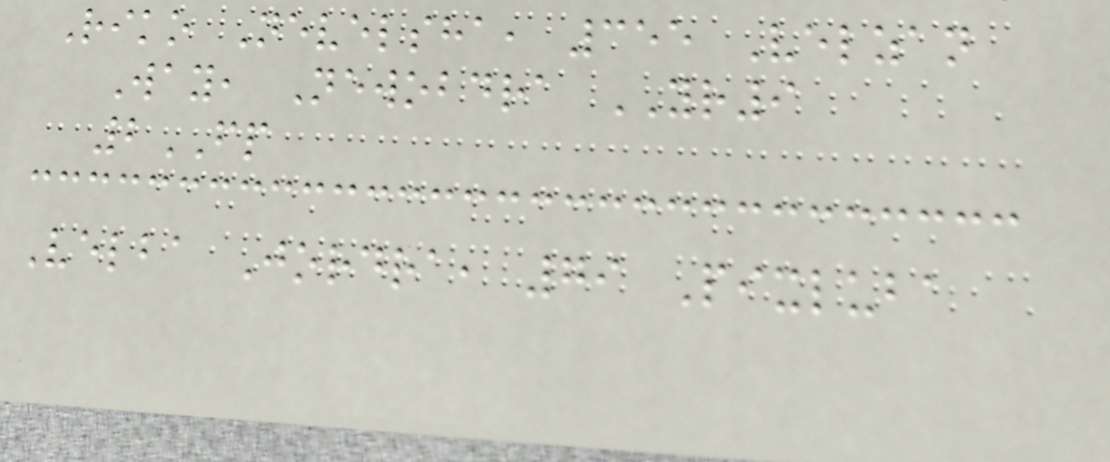Riko Nevelsha, 355 Velzan
Way, Newobdra YR9
2FP
Velba Jordra, 79 Pixluba
